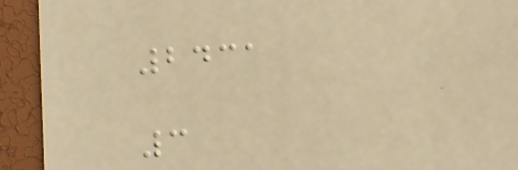2431
3
